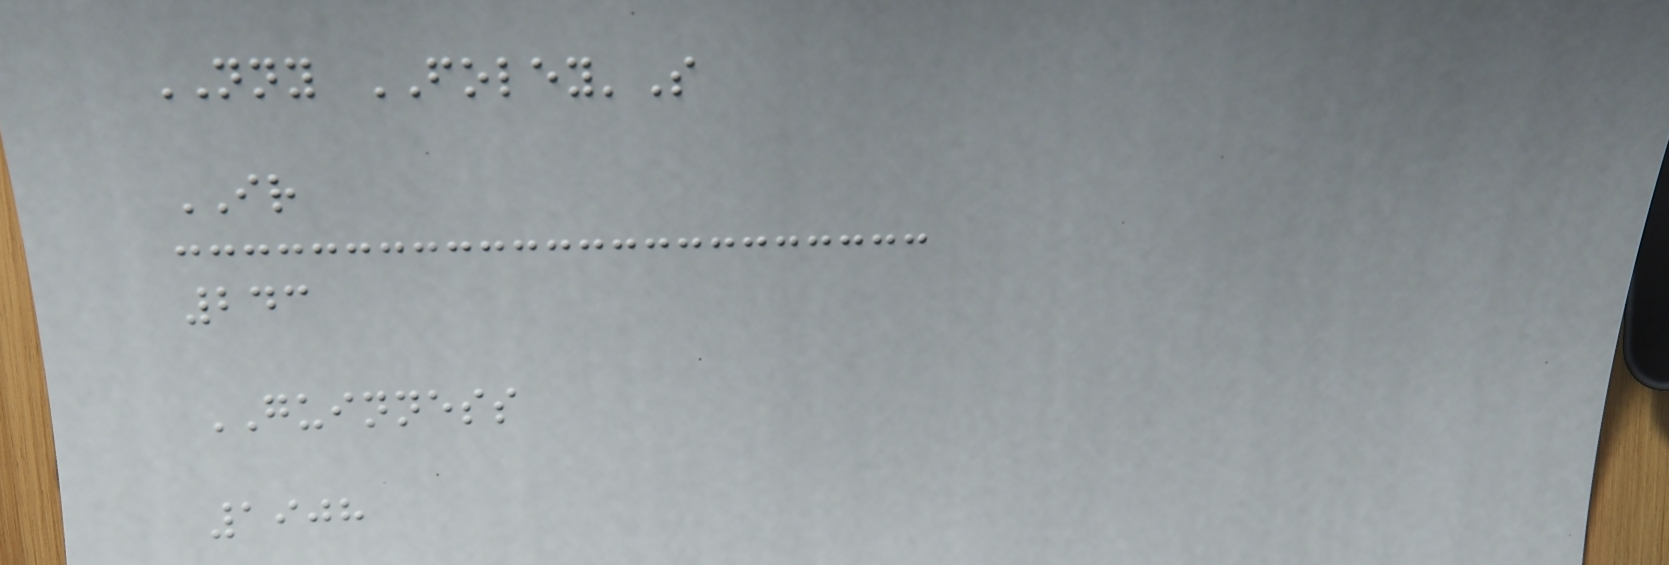NNY FOLEY'S
IR
243
GUINNESS
1908
